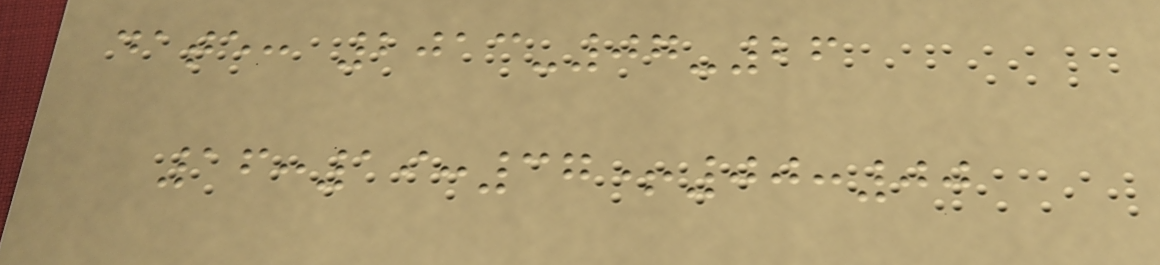date: 2013-07-26
16:19:37+00:00
